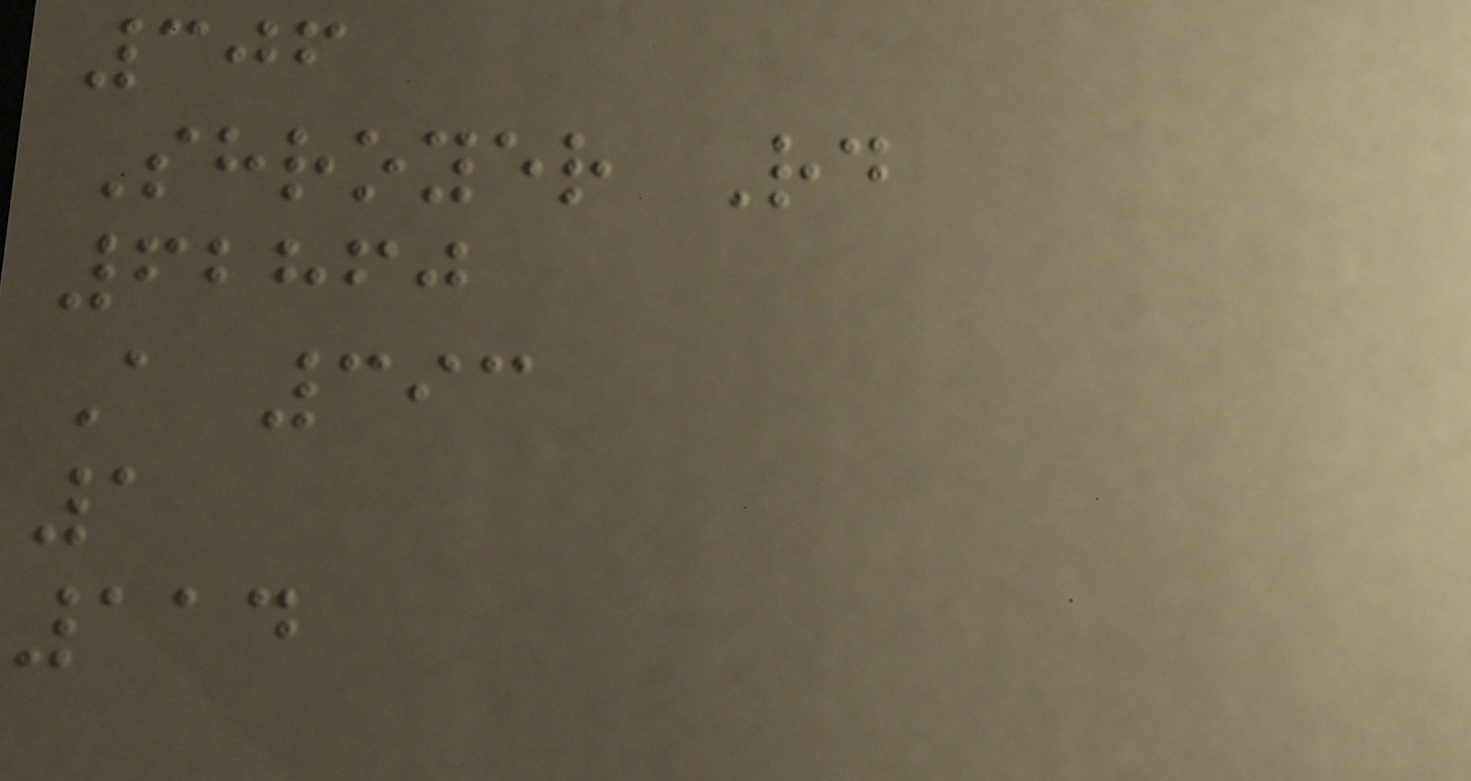306
Shroyer Rd
62860
A 393
1
114
